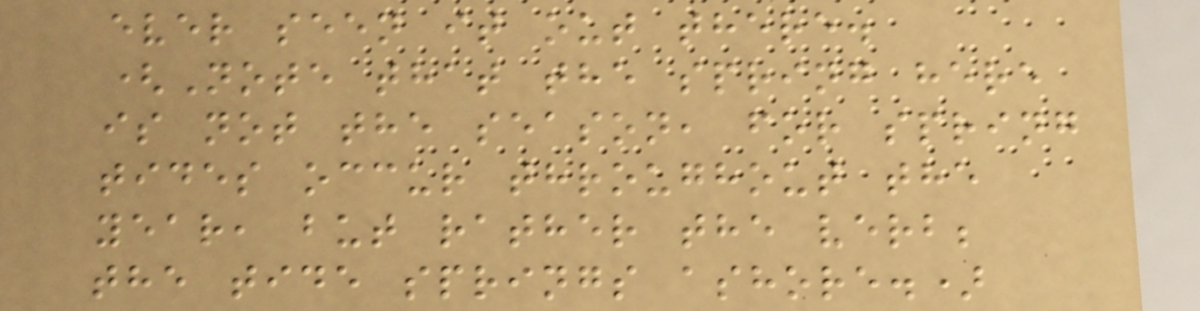ever seen it out there.
(Note that the spring here
is not the season, for spring
tides occur throughout the
year, but rather the verb;
the tide springs ashore.)
